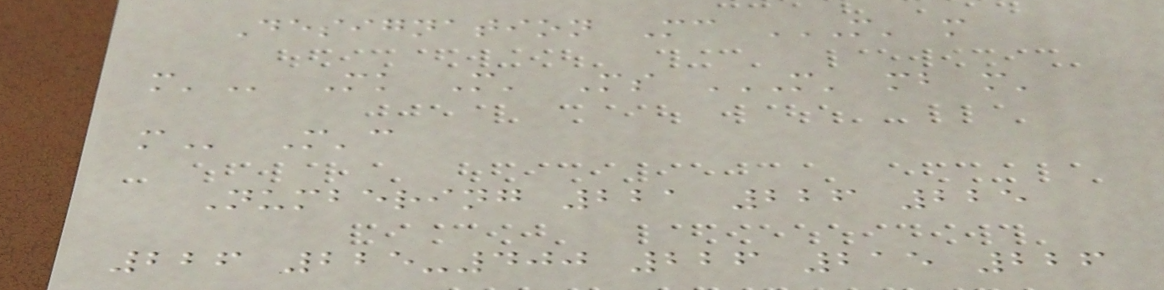Designation Mc M' M
M' Mk M' Ms M' MB M'
M M'c
Numbering 221 226 225
226 225-400 226 215 226
